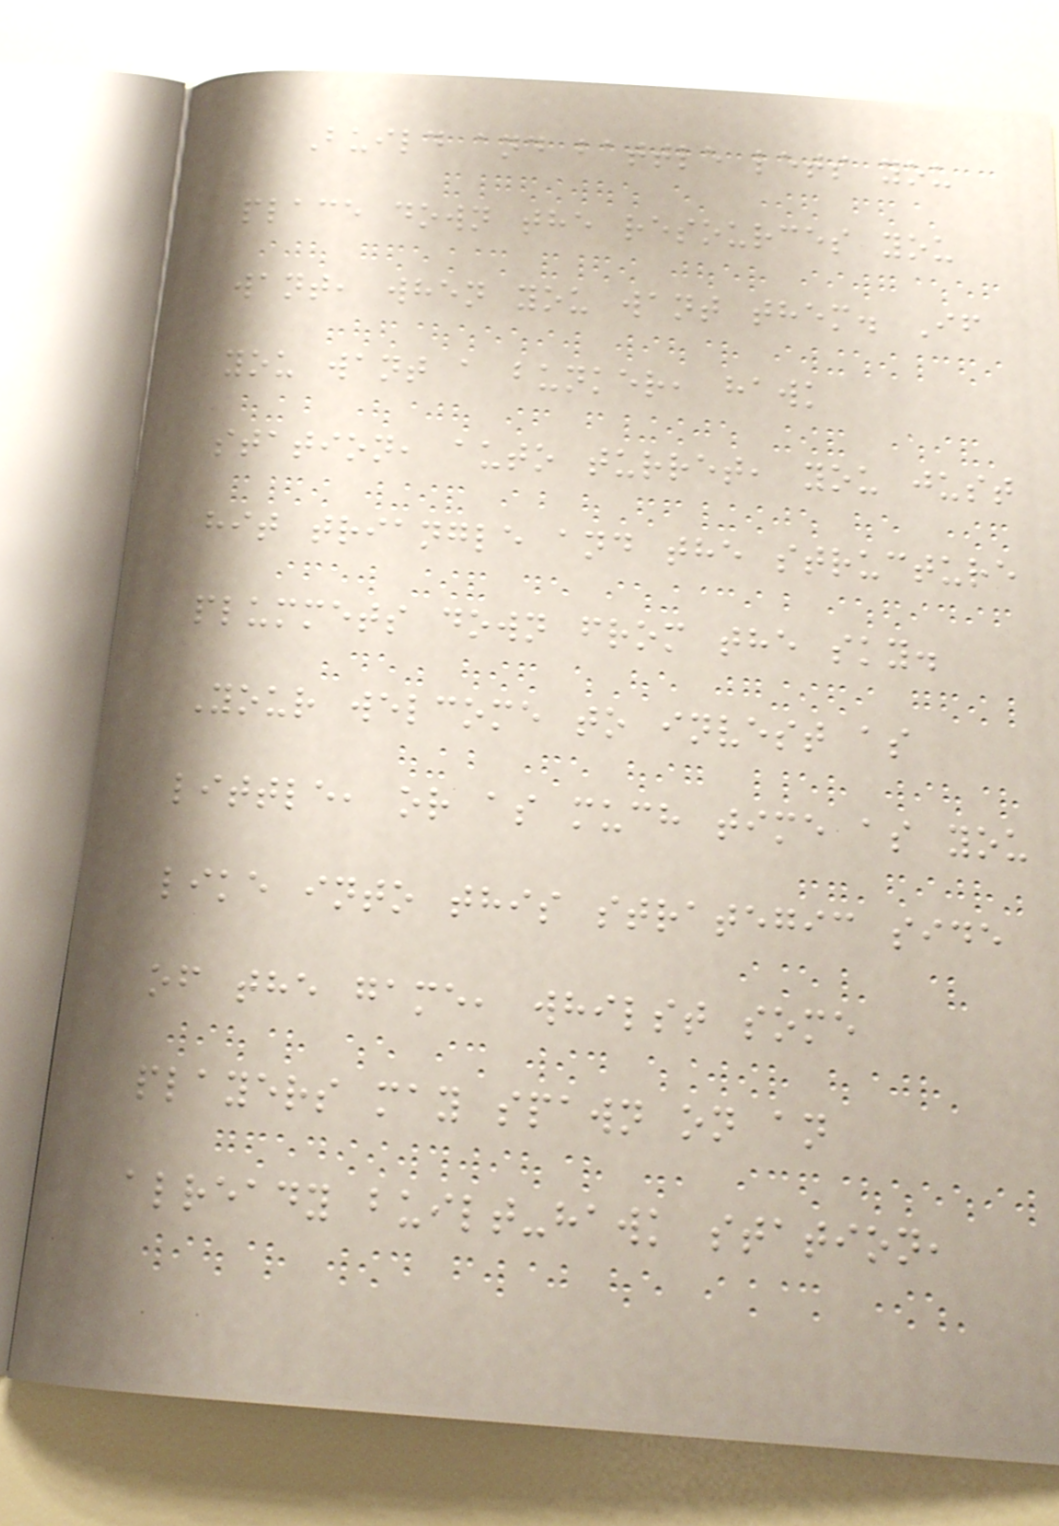Build and battle lets you
place down the resources you
want, when you want them. If
you want a bunker, hawk
station, auto turret, you just
hit triangle and the structure
plummets down from the sky.
Your welcome to invest as
little, or as much time as you
like into this strategic side
of the game, whilst some
players may spawn on an
already built-hawk station,
